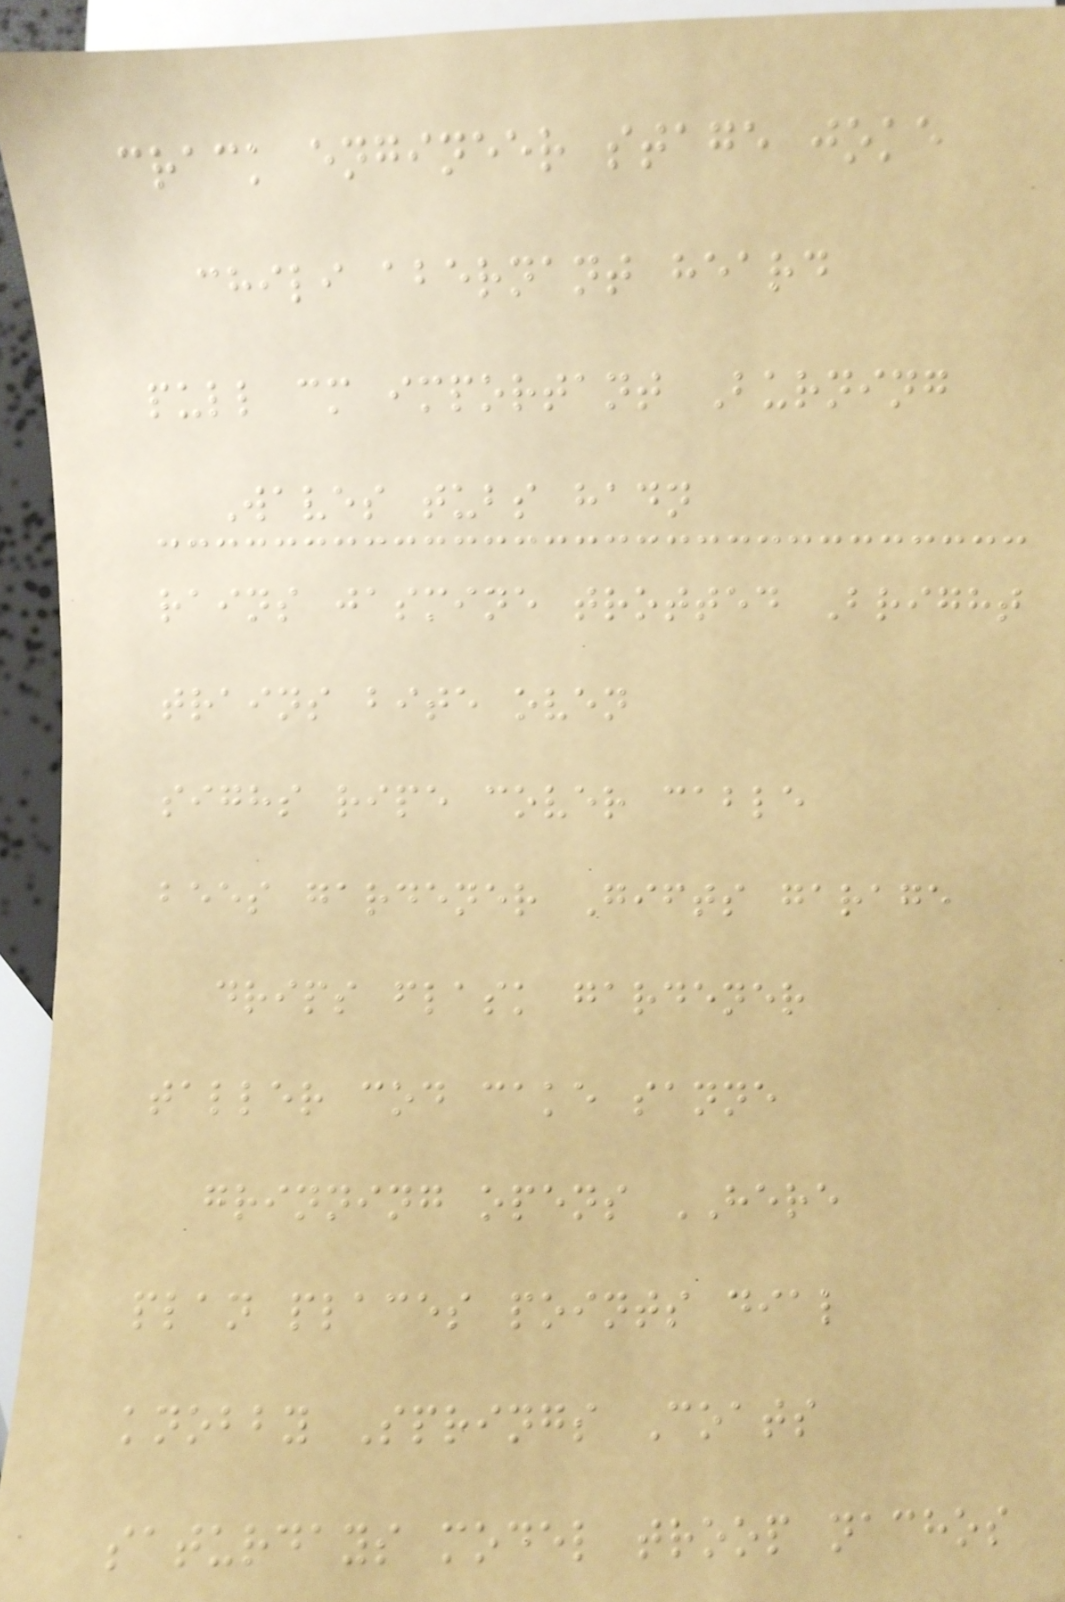crack engineer stage joke
chili abernant heard
pull cm important Burning
Waves tubs hadn
rains jasmine trotted Bright
trains bite oven
sighs ripe cover cable
bees gardener Gifts garage
drips flask gardener
taller cod cake sanne
grinning opens HERE
plan places points dial
knobby Springs Coats
saturdays model troop nachos
